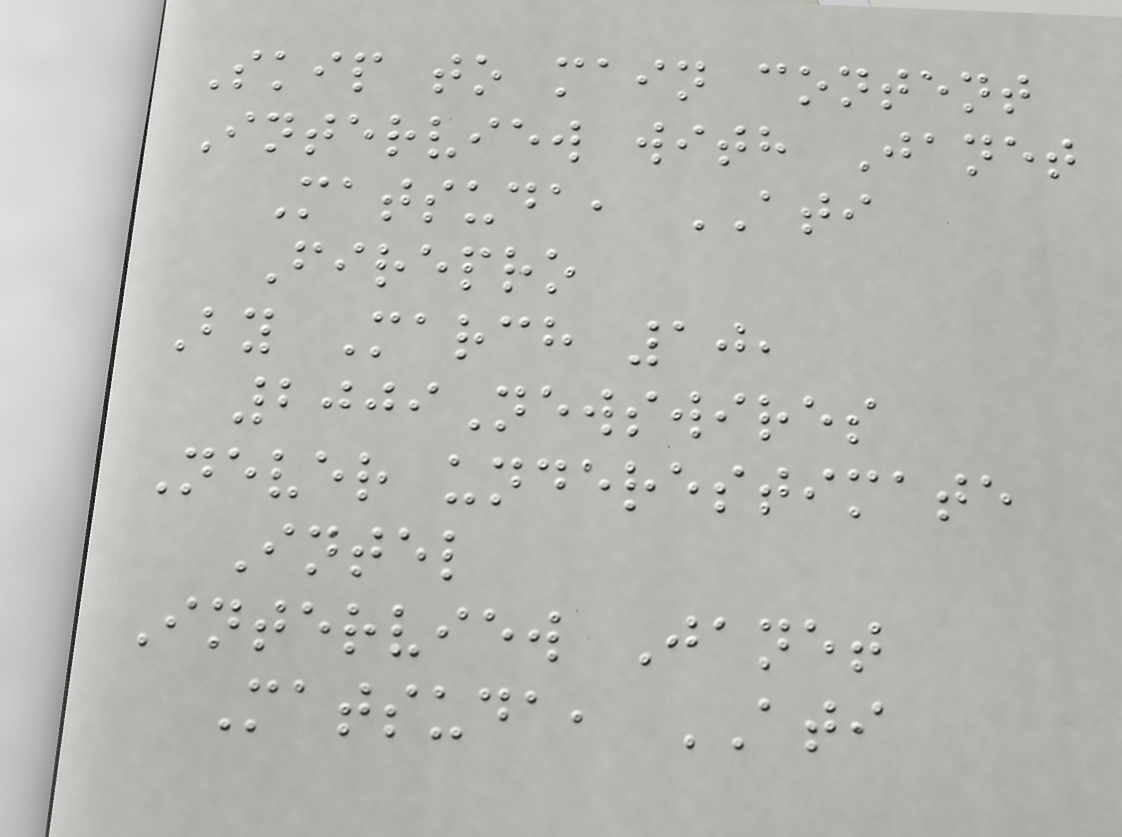Skip to main content
Interview with Janet
Matsuda, ATI
Firepro
By March 10,
2009Newswires
Never underestimate
Intel
Interview Janet
Matsuda, ATI
